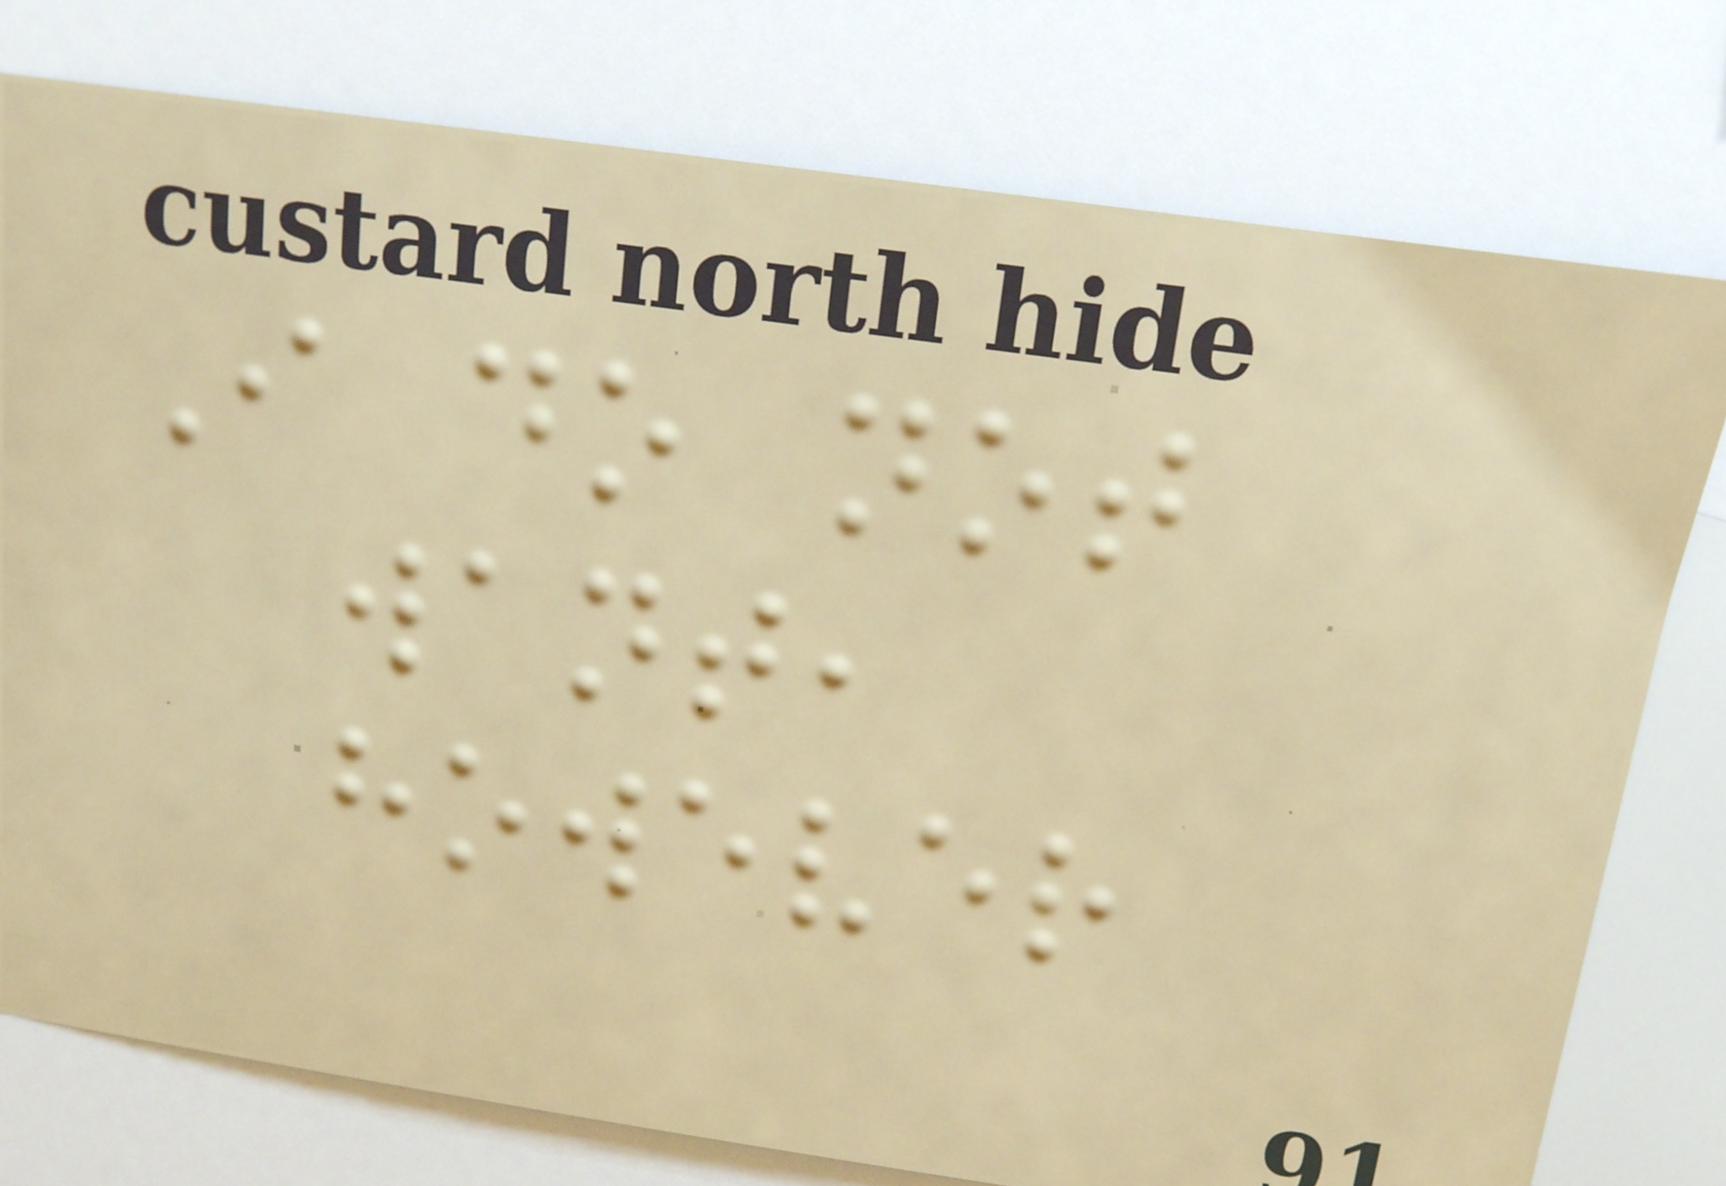I do not
want,
however
